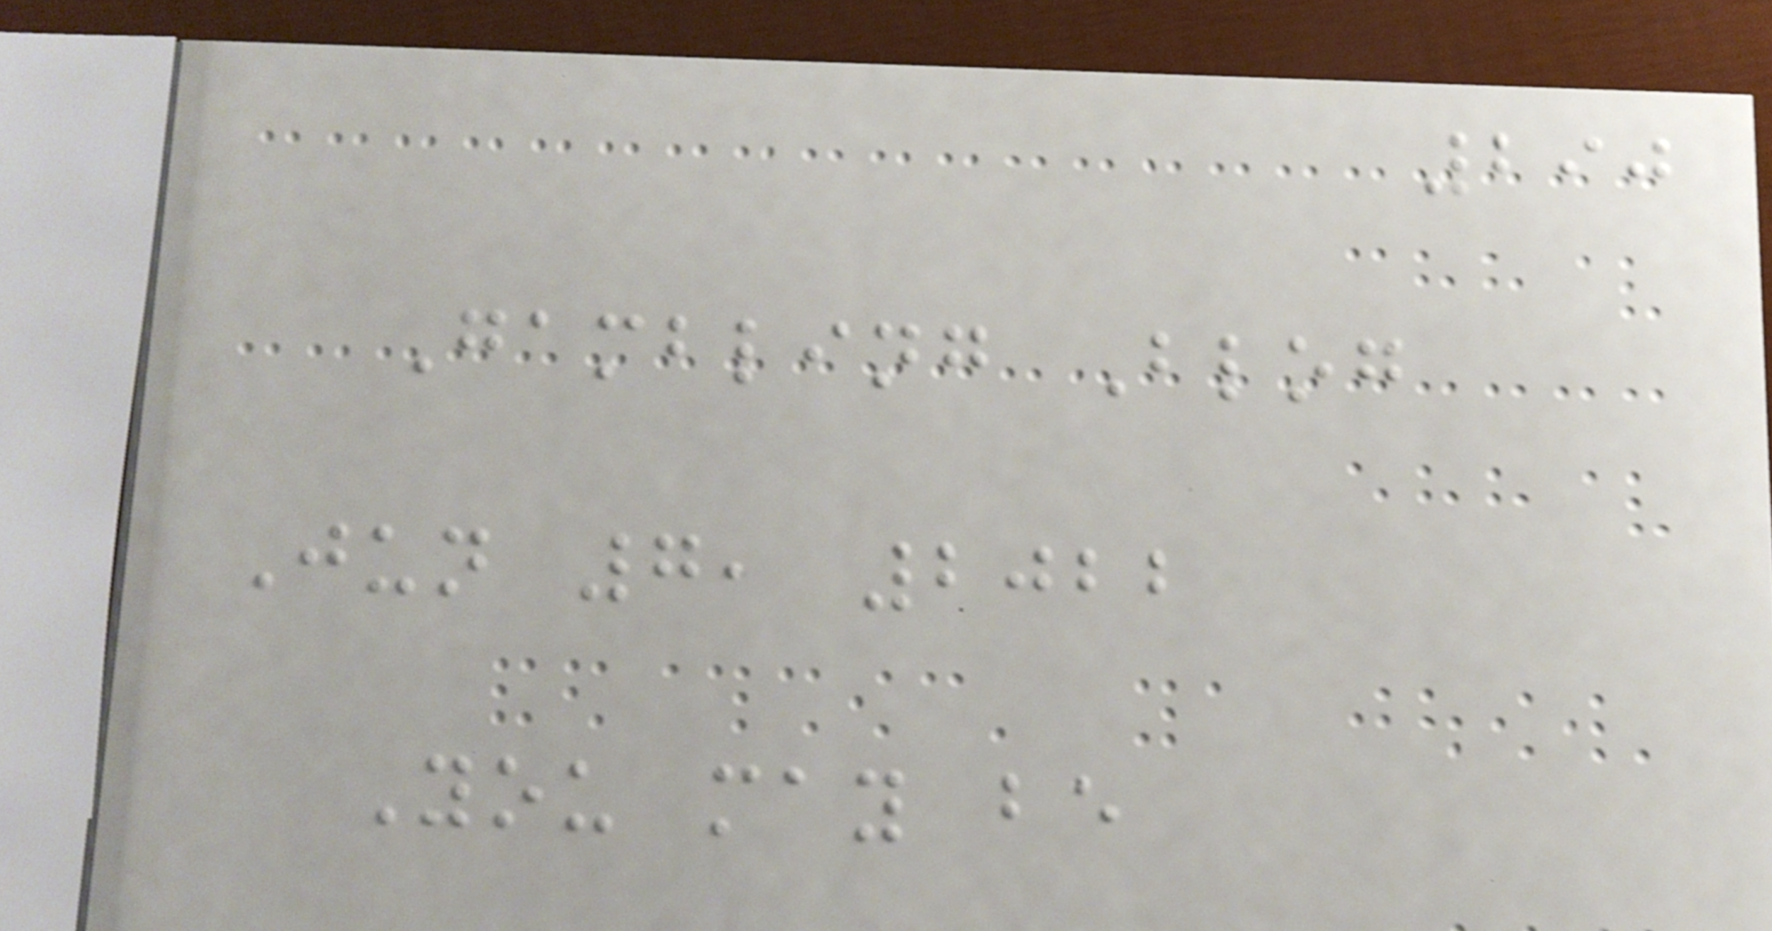290
Gambling Blog
Jun 7, 2022
You may be
